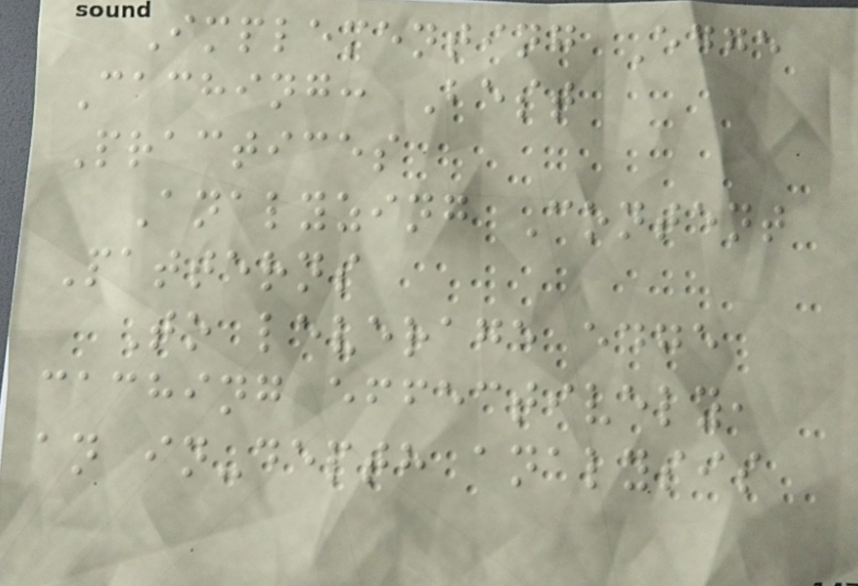Implementing Edge
Caching: Best
Practices
Analyzing Content
Patterns
To leverage edge
caching effectively,
an in-depth analysis
